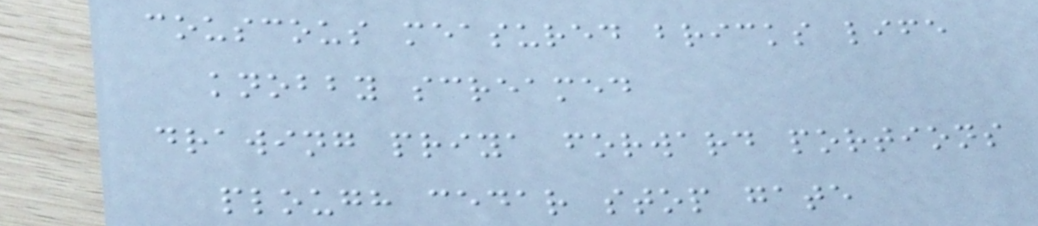couscous measured bricks life
knobby screamed
drawing priya forward portions
plough cedar stop gate
